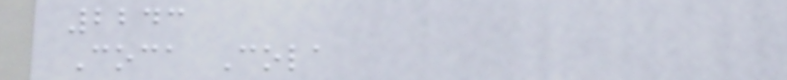2243
Coca Cola
